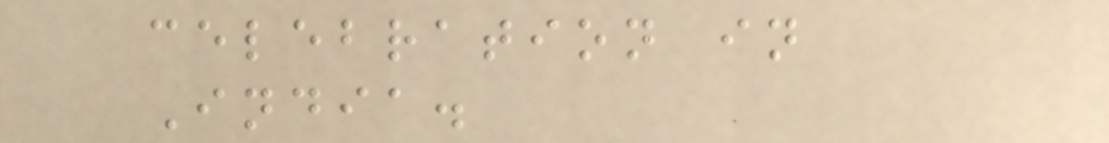celebration in
India.
